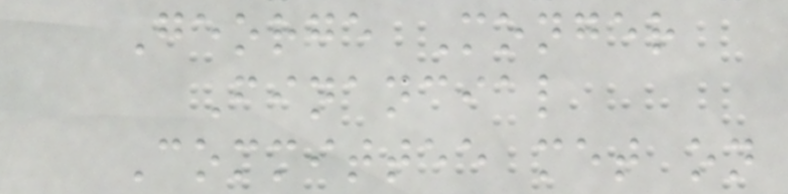George Monger
Financial
Committee met on
